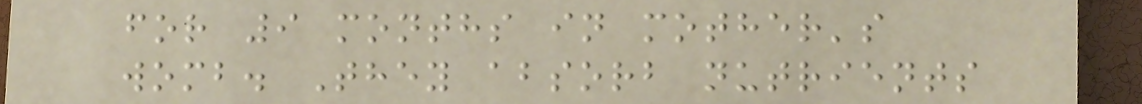for 9 months in mother's
womb. They absorb nutrients
